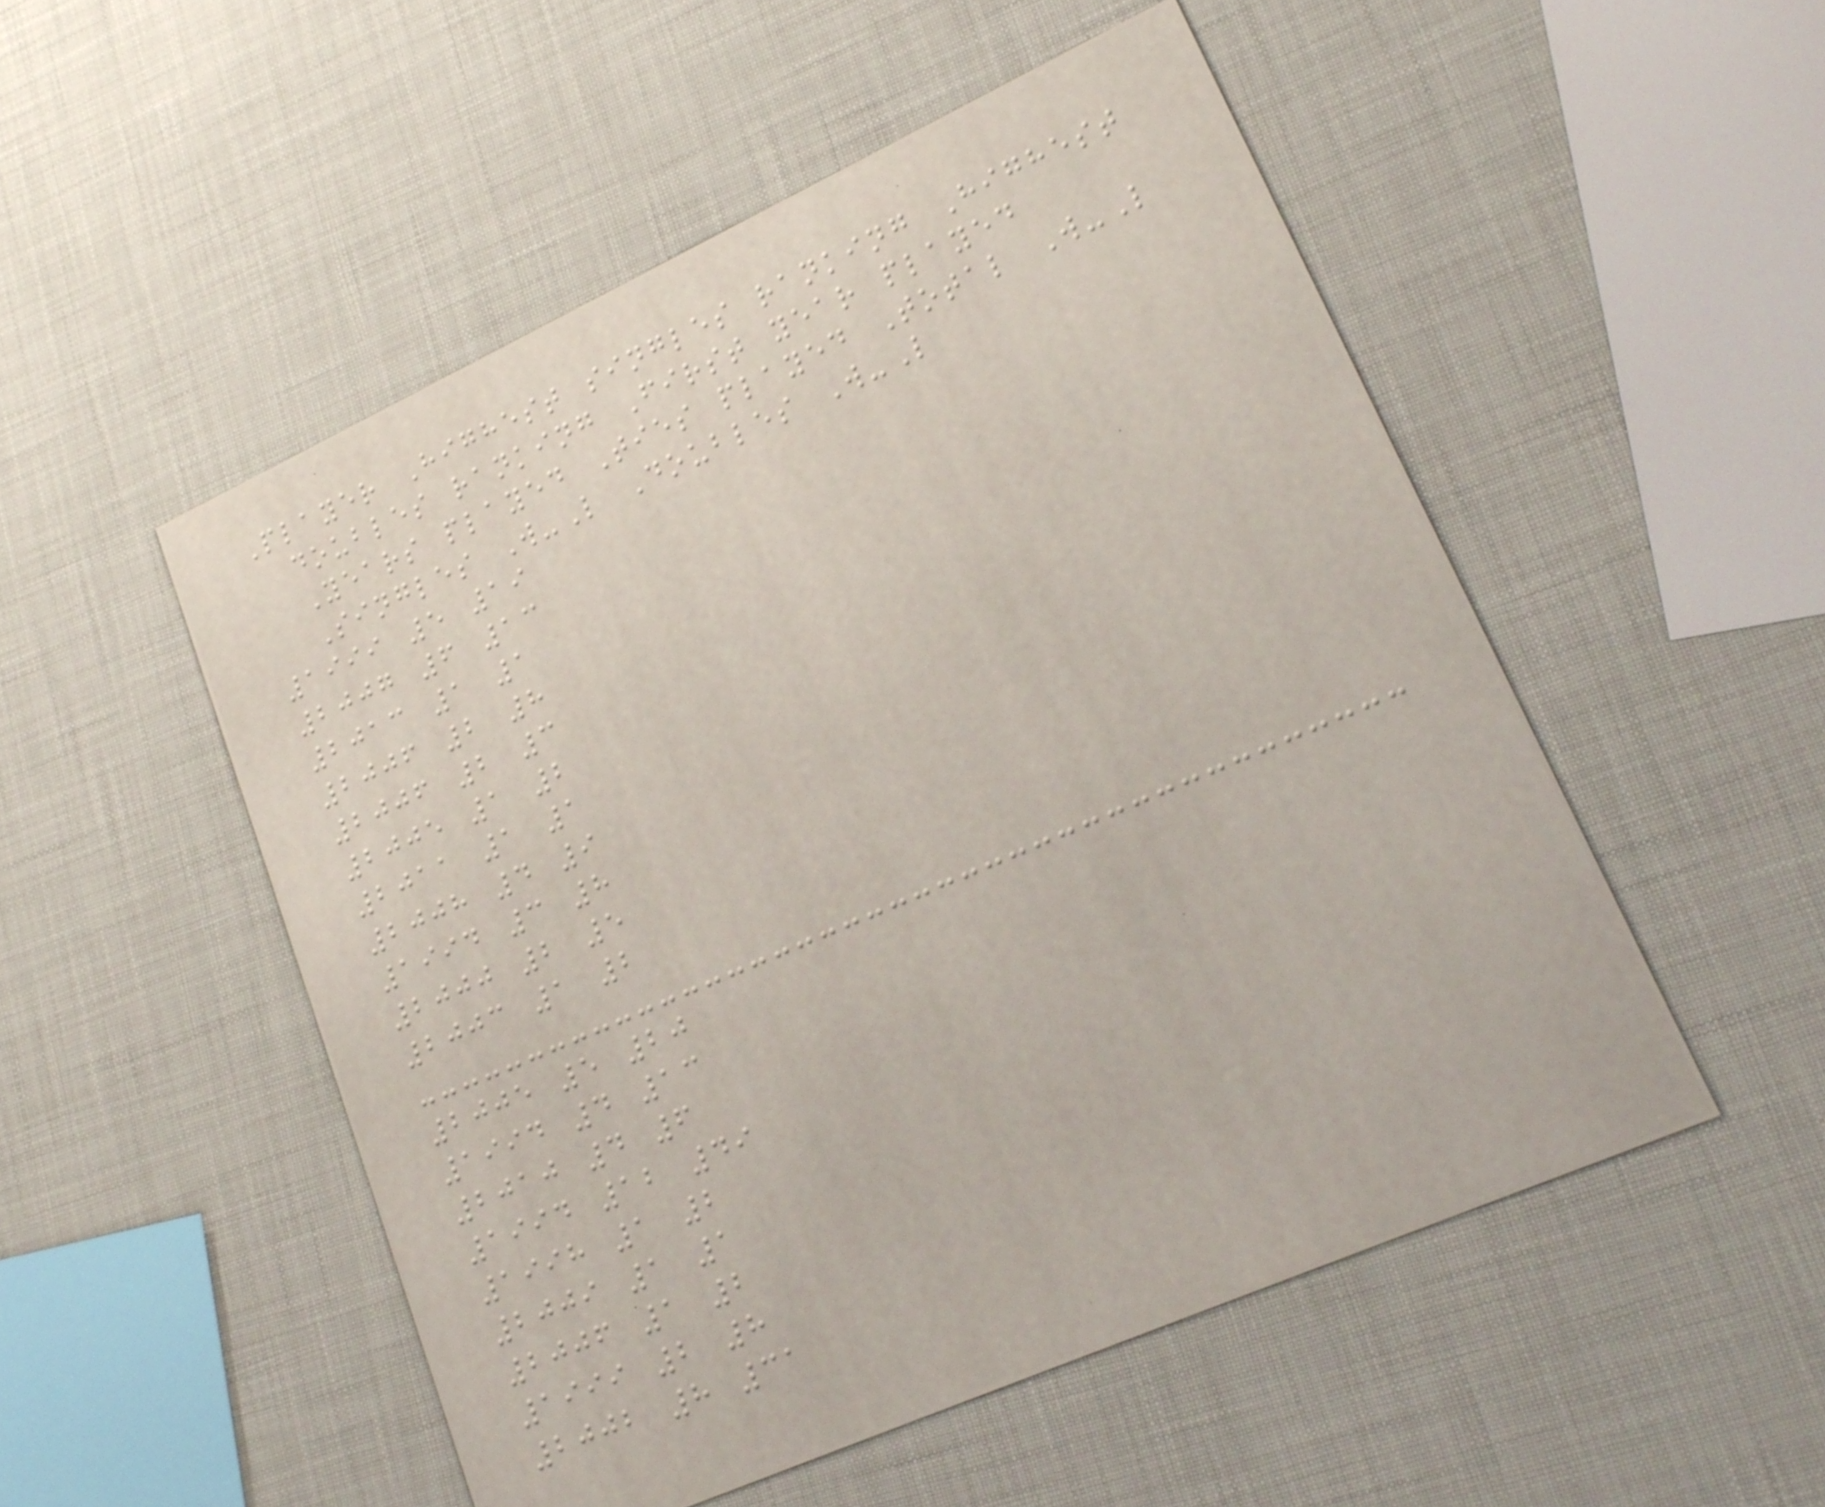Player Highest singles ranking Highest
doubles ranking First year played
Years played Ties played Total W-L
Singles W-L Doubles W-L
1999 5 19
2007 6 13
2013 1 1
2006 2 8
2006 2 3
2005 1 2
2011 1 1
2008 4 9
1994 3 8
2000 2 5
2003 1 2
2005 5 20
1994 4 13
2010 4 6
1994 12 49
1998 1 2
2009 1 1
2006 1 2
1999 2 8
2002 8 31
